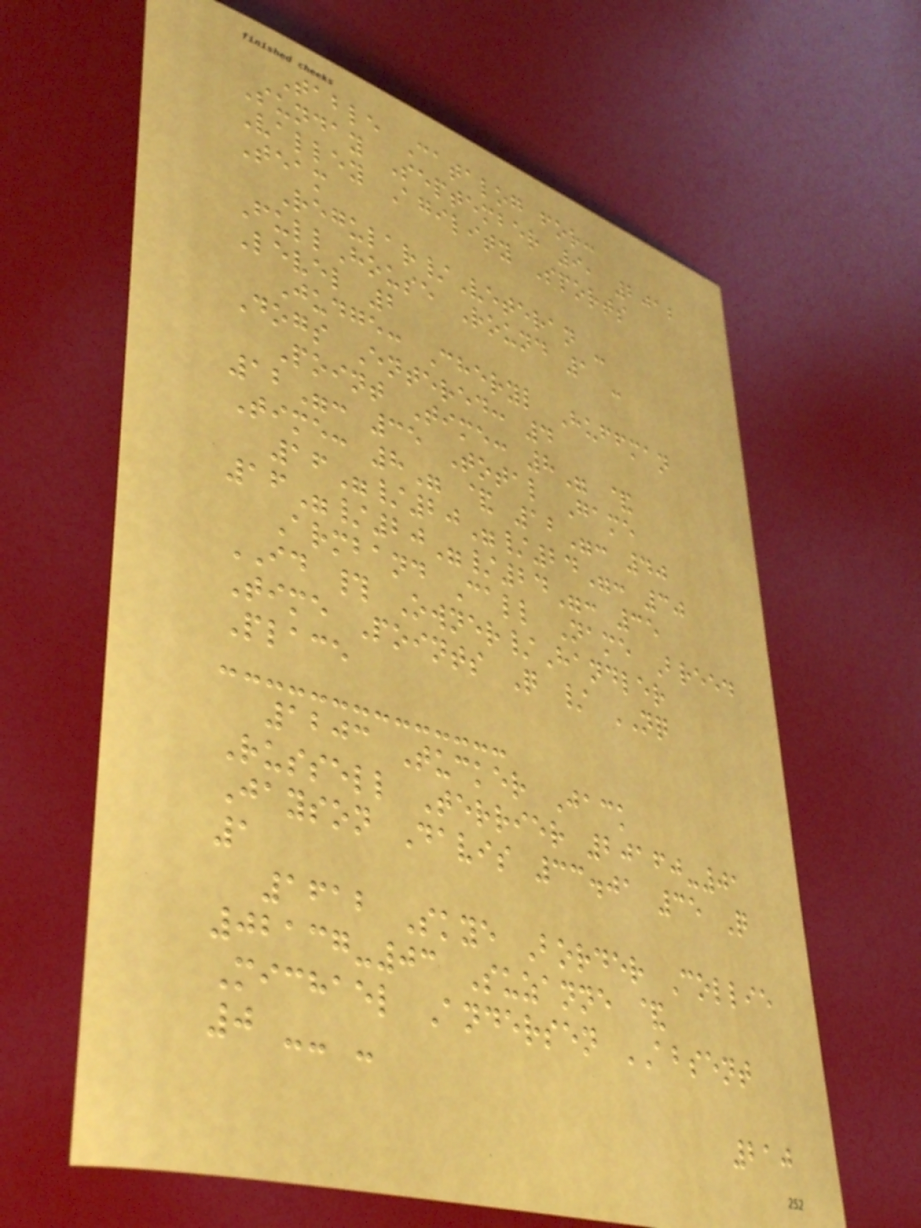Table Catalog for:
Sunday September 9, 2012
Valley Agility Sports
Team
Regular/Veteran -
FullHouse Round 1 -
Level 2
Judge: Cheryl Huffman
Dogs Entered: 4
Point Time: 8" &
12": 35 Total Game
Time: 8" & 12": 40
16"/20"/24": 30
16"/20"/24": 35
Armband Call Name Breed
ID # Owner/Handler
Time Points Q / NQ
Place
1203 Tucker Jack
Russell Terrier 20160-01
Jayson Davis 33.01 35 Q
1
1612 Skye Border Collie
02137-03 Suzanne &
Michael Andersen ABSENT
0 -- -
210
